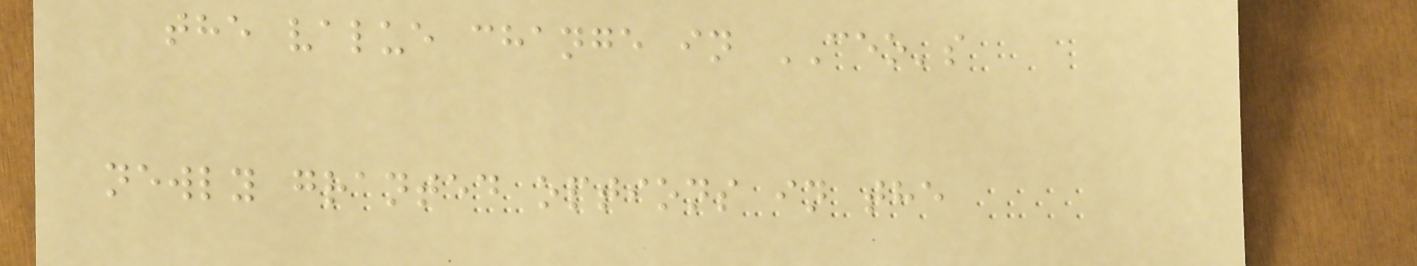the value change in CEO's
newly granted options in the
